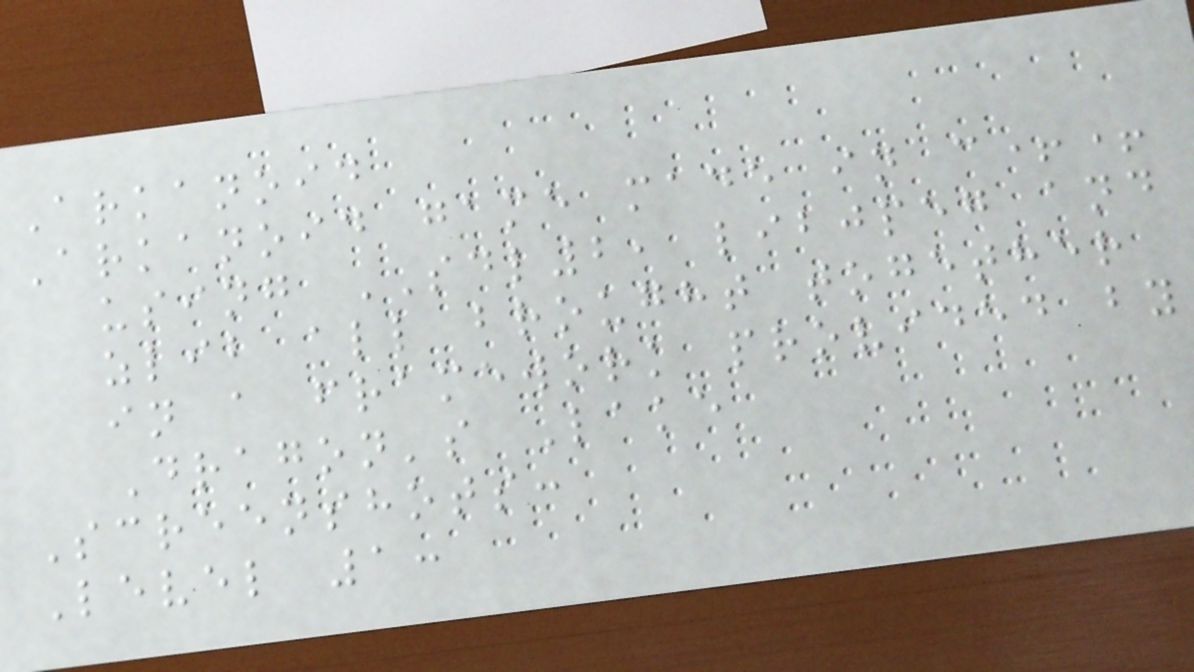Arkanoid
Arkanoid game made in c++
using SDL2, libjpeg and
zlib all brought together
in a framework provided by
Dragon's Lake
Screenshots:
Level 1:
